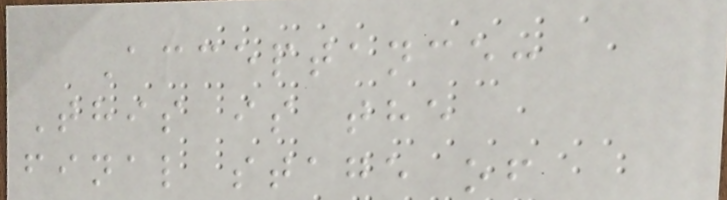Acceptance:
This is the
final stage of
